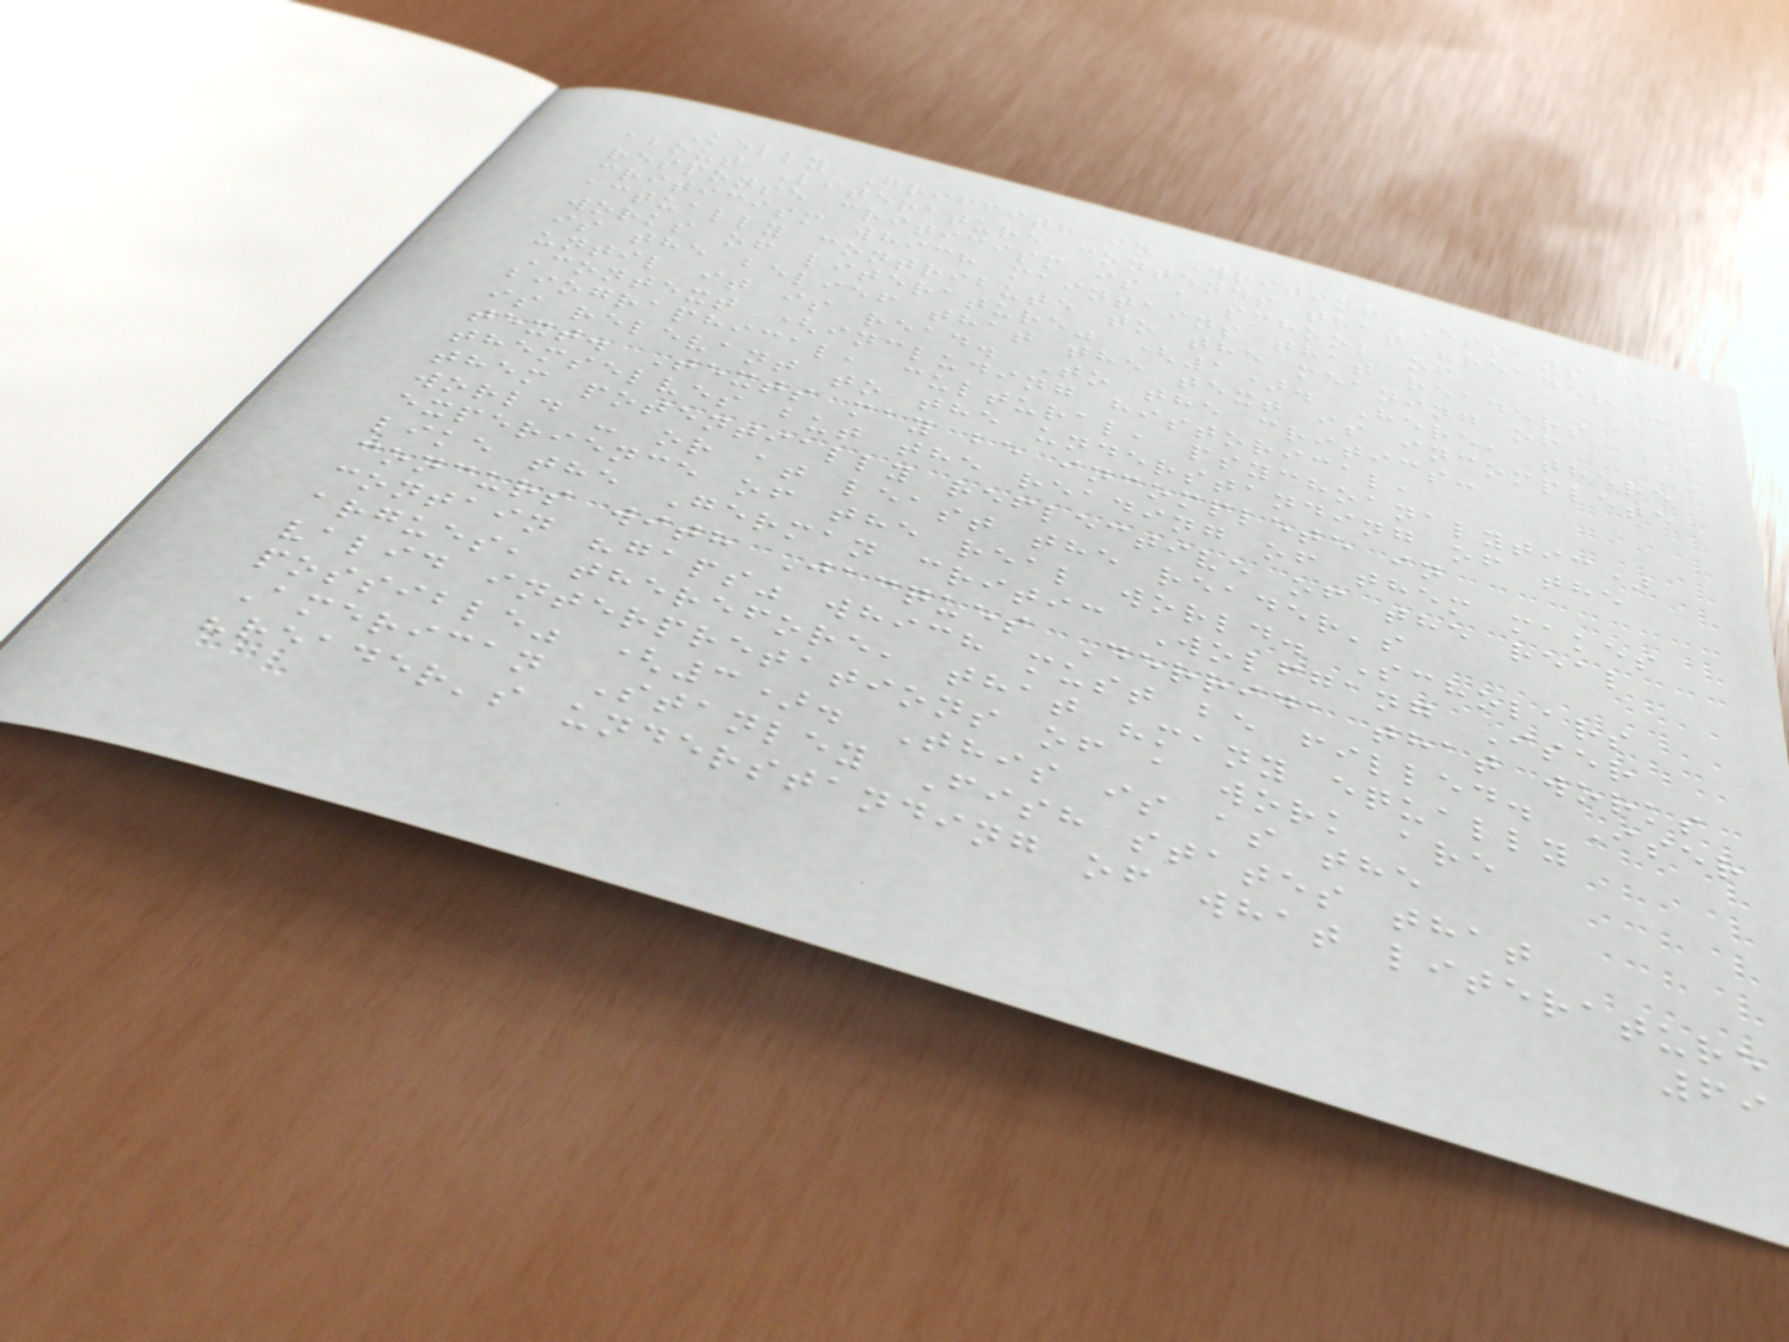Kelly Griffith in Writing Essays
about Literature contends that "reader -
response criticism is a school of
criticism which maintains that readers
actually contribute to the meaning of
works of literature" (1). Here, there
is the belief that the text is incomplete
until it is read. To the critics:
Context (including historical,
biographical, cultural, psychoanalytic)
is relevant to the understanding of the
text. Texts may be incomplete in
themselves but the reading of them makes
them potentially reflective of the real
world - or at least the reader's
experience of the real world. Scholars
like the German critic Wolfgang Iser
concurs with Jacques Derrida that works
contain "gaps" which must be filled. Iser
argues, therefore, that "many equally
valid interpretations of a work are
possible" (3). This is as the
American Stanley Fish states that
"reader's understanding of what literature
69
